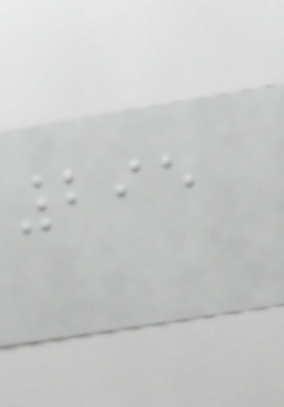295
